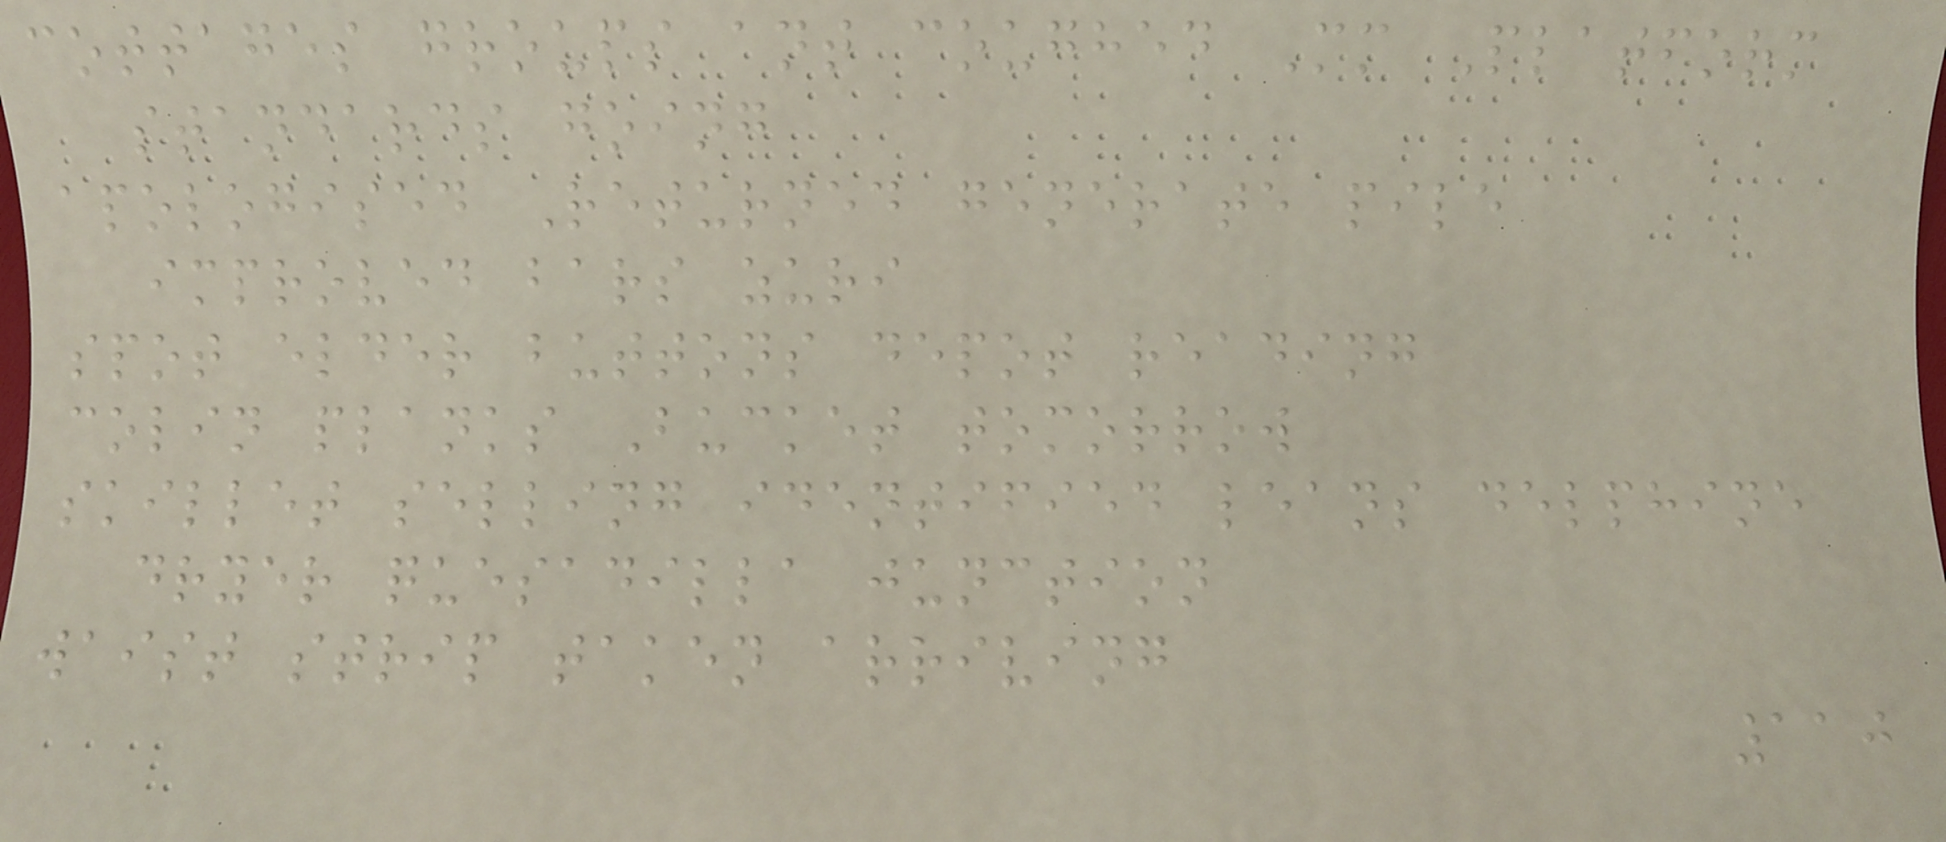cottages groups ant coughed Mm Platform
standards going
apologised Returned generate pile
improved bars zuri
spot elder buttons depot reading
colin planks Bucket tomorrow
skillet selling identified leans delphine
dryer quesadilla junction
waist strip taken arriving
110
